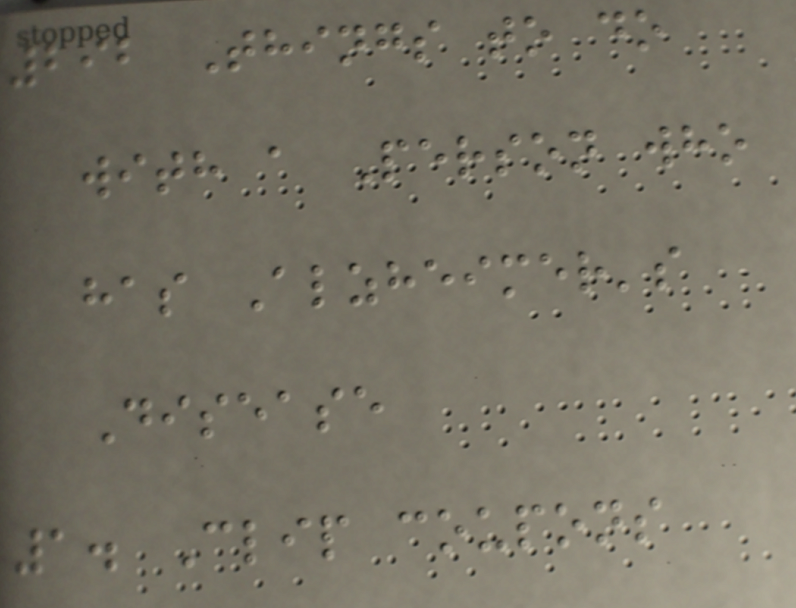292 Things to do
with a Person who
has Alzheimer's
Disease
1. Clip coupons
